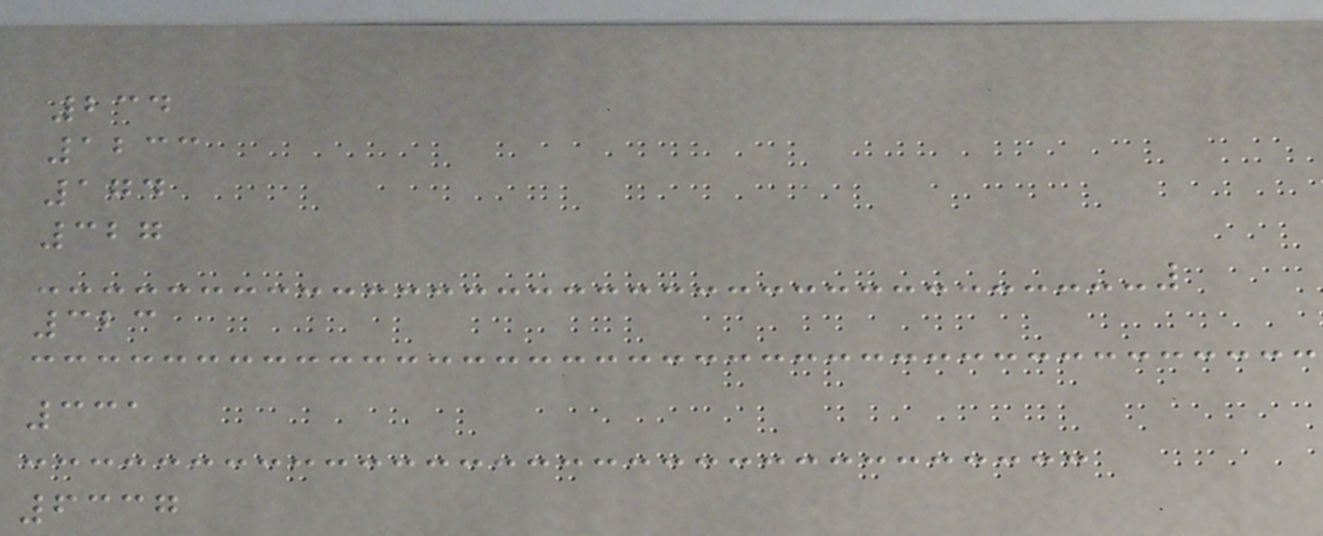234
1233
174
327
323
331
6337
